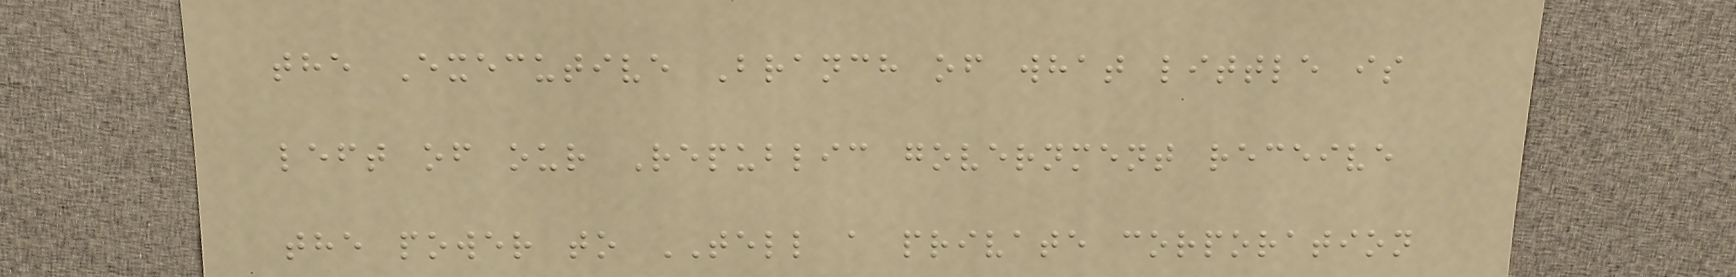the Executive Branch of what little is
left of our Republic government receive
the power to TELL a private corporation
